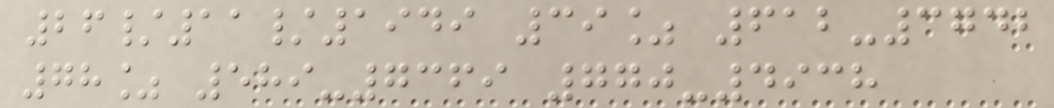26/11/1949 39% 612-3742
78% 589-7369 770-4938
